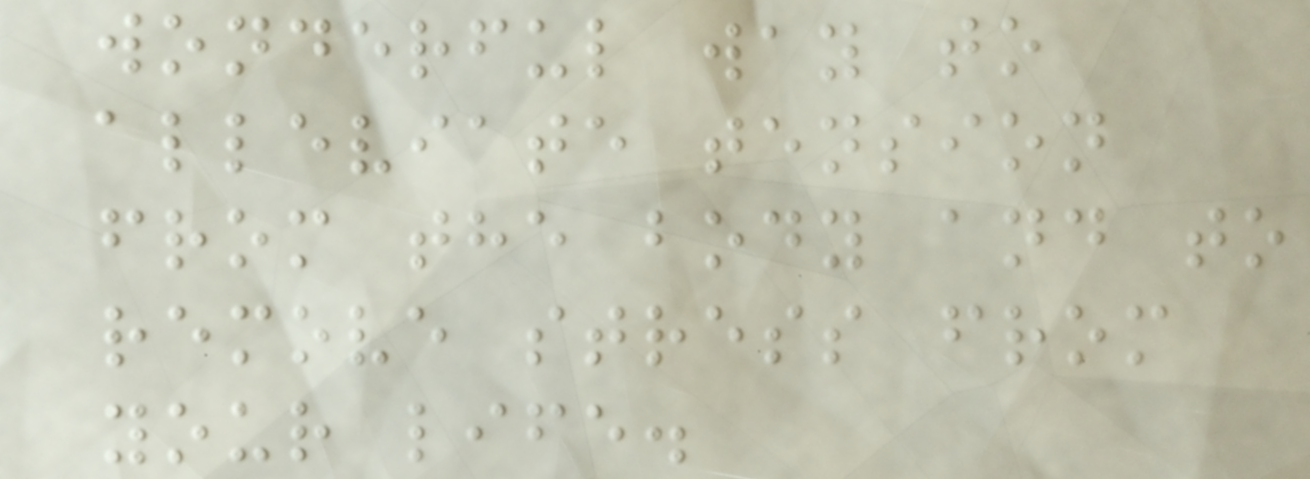wonderful way to
alleviate tension
from the body and to
remove stress from
your life.
